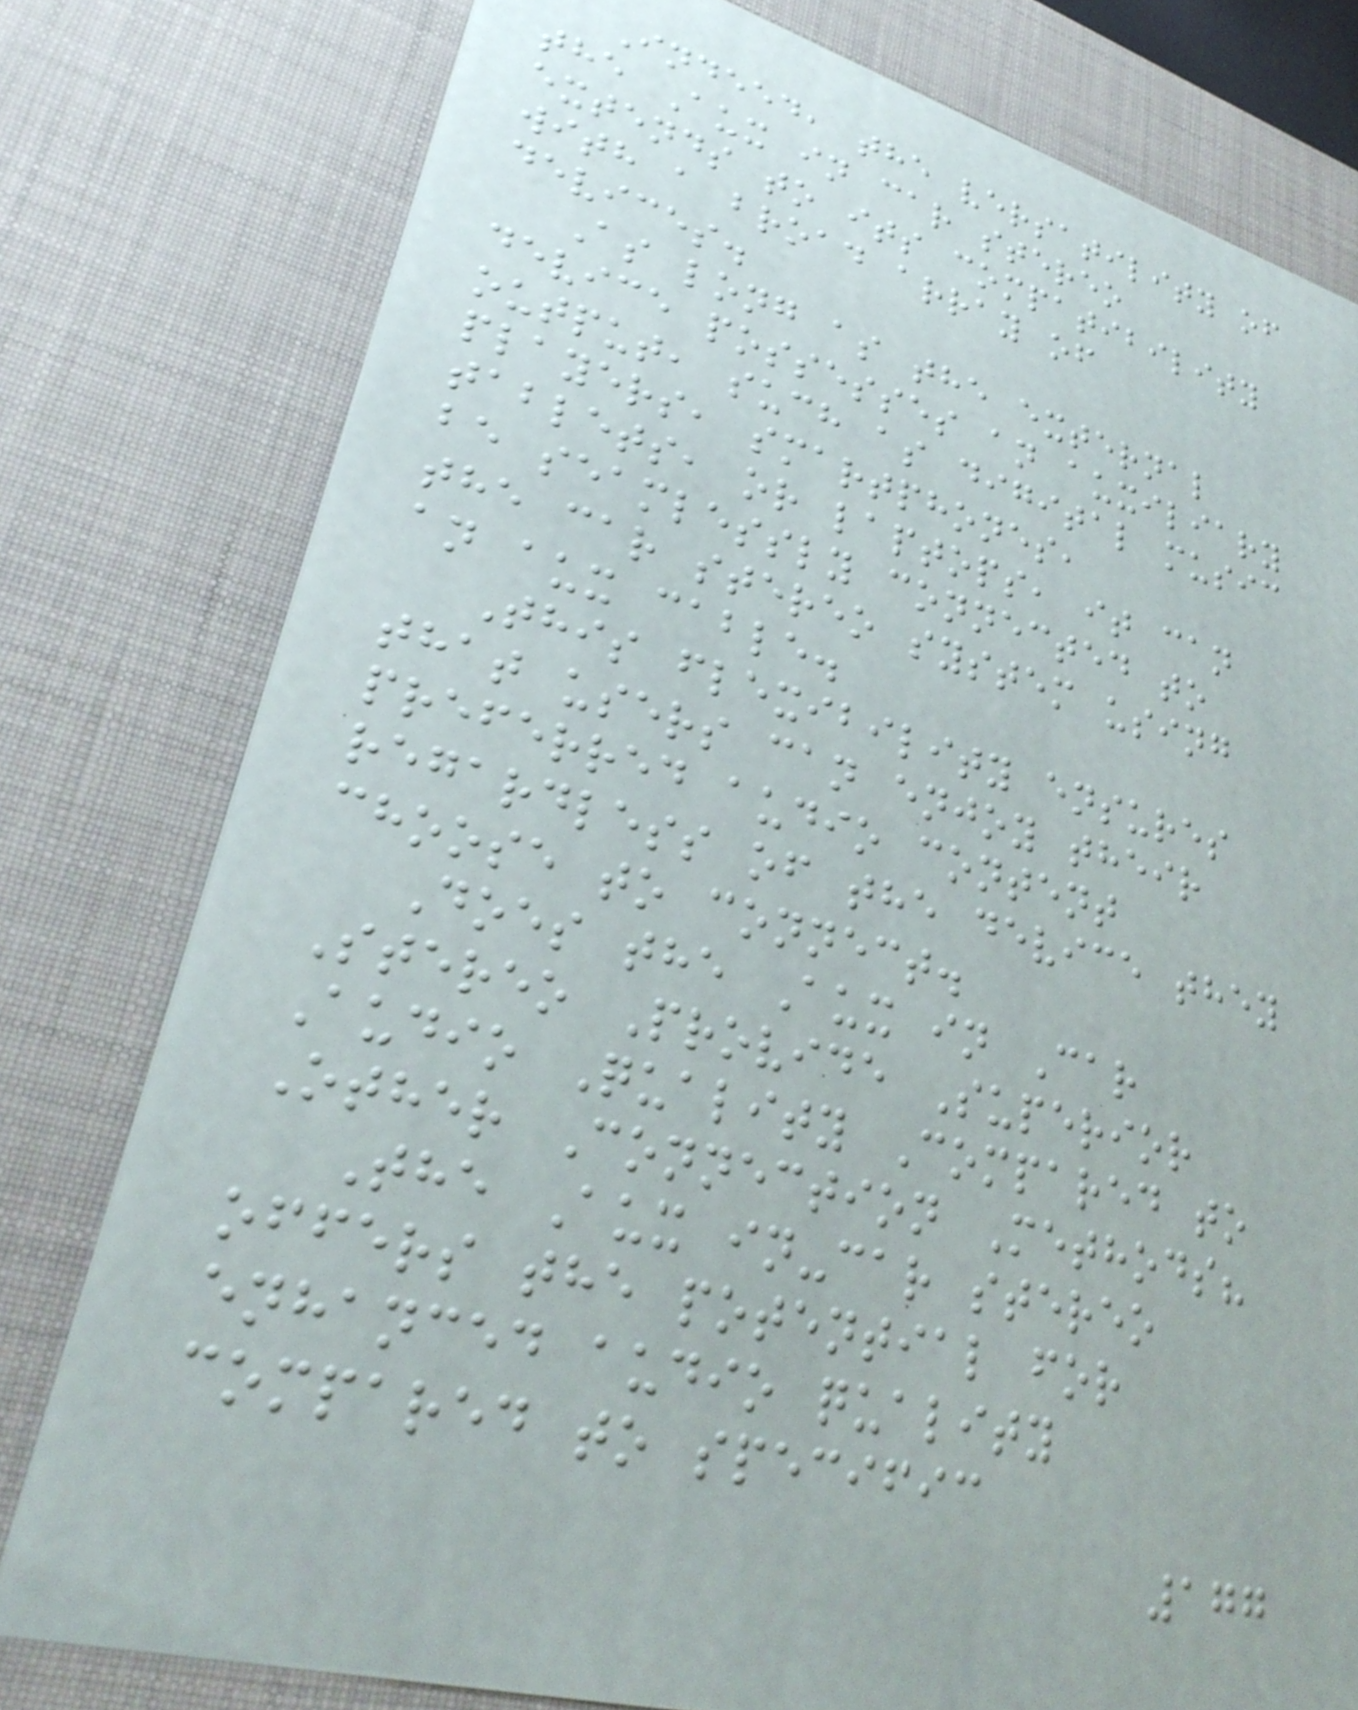Indeed, the versatility of
the Aux in car stereo
extends to its compatibility
with a broad array of
devices.
As long as the external
device possesses an auxiliary
output, such as digital music
players, smartphones,
tablets, or laptops, it can
be seamlessly connected to
the car stereo system using
an aux cable.
This flexibility ensures
that users can enjoy their
preferred audio content
regardless of the device they
choose to connect.
Does the Aux in Car
Stereo Provide Superior
Audio Quality Compared to
Other Connection Methods?
The Aux in-car stereo
offers the potential for
enhanced audio quality
compared to specific
177
